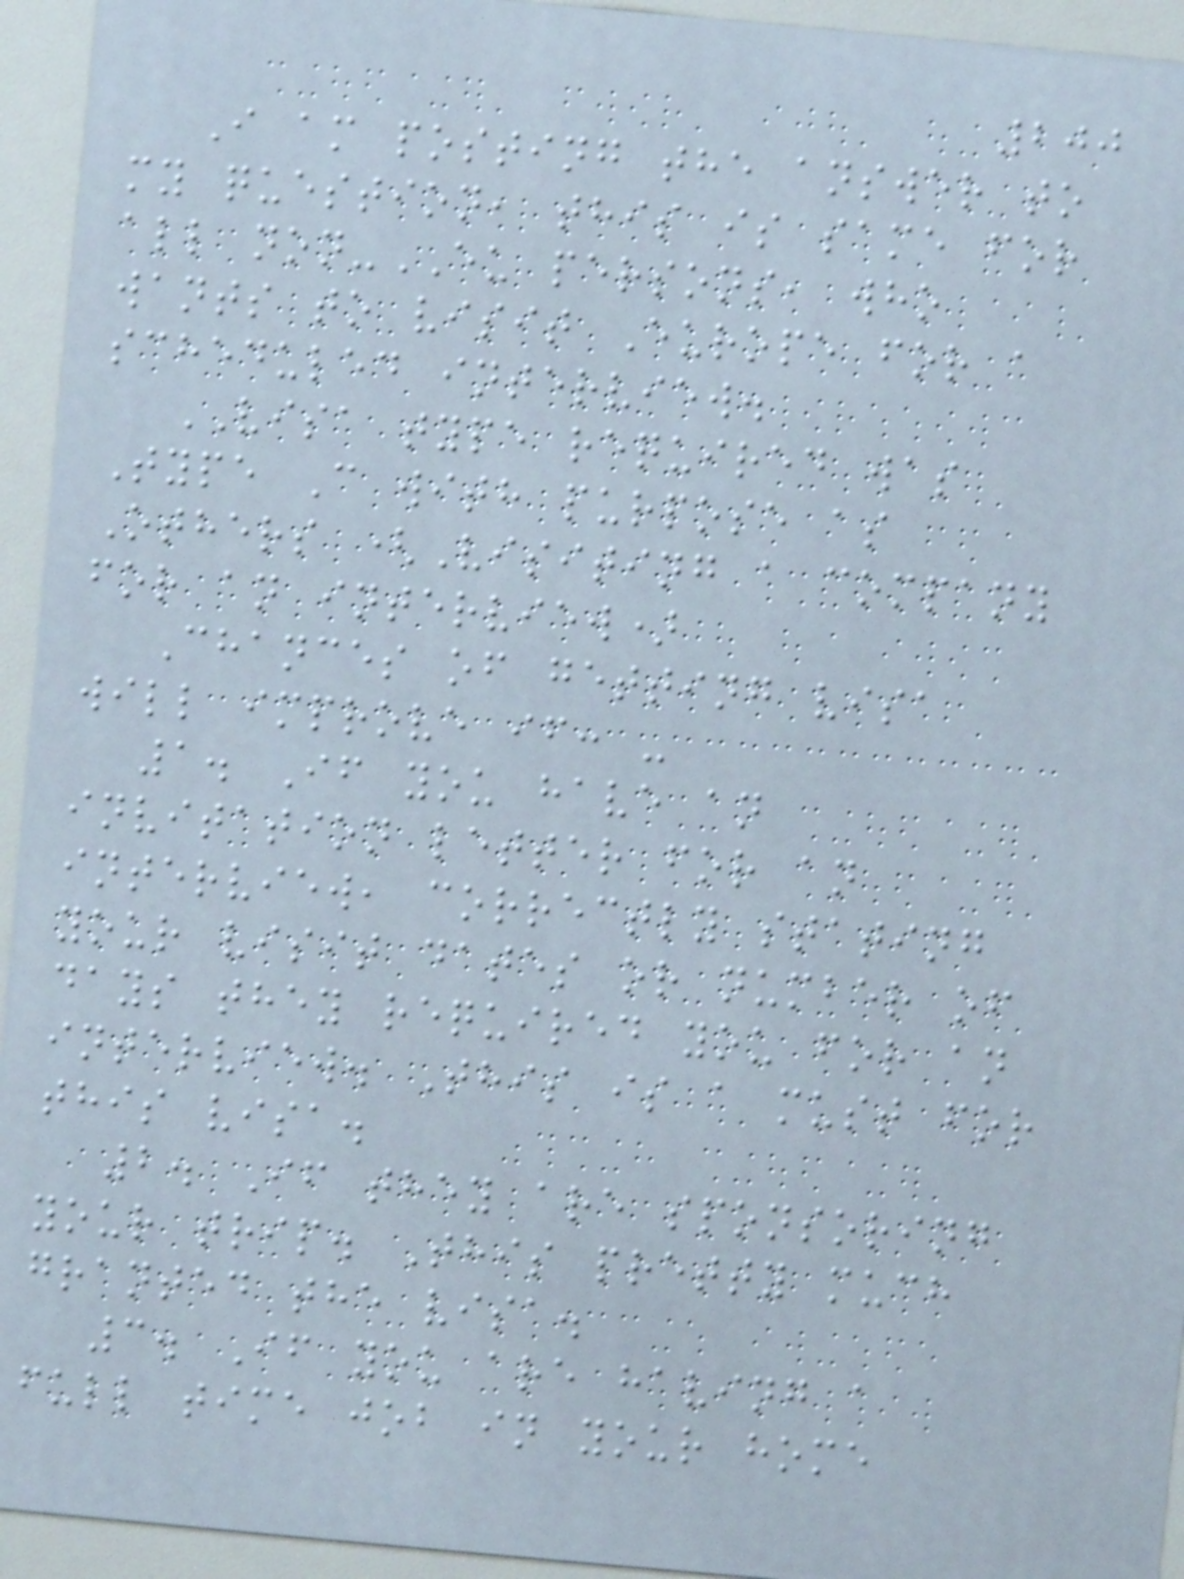200
I am posting the answer to
my question, this is same for
all non-EU persons, who
wants to visit Europe for a
scheduled interview.
VISA type required was
Type C with purpose as
Others (Visiting a company
for an interview)
Chances of getting visa
will improve if: -
1. If you have an
invitation letter for an
interview, correctly stating
your visit dates or number of
days they required you for an
interview. This is a must for
this visa.
2. If they are sponsoring
your trip. This pretty much
granted the visa.
3. If you are having a
full time job in your home
